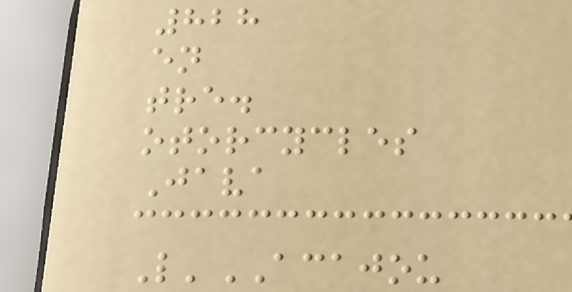828
en
tre.
otorcycles
Java
L'ACAJOU
